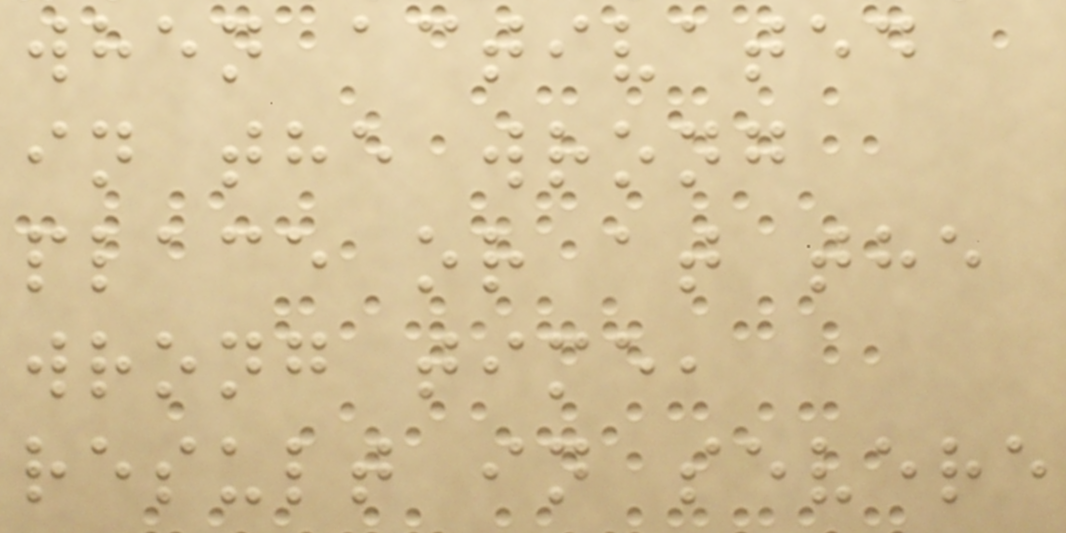when activated
in the wrong
place or at the
wrong time,
result in severe
